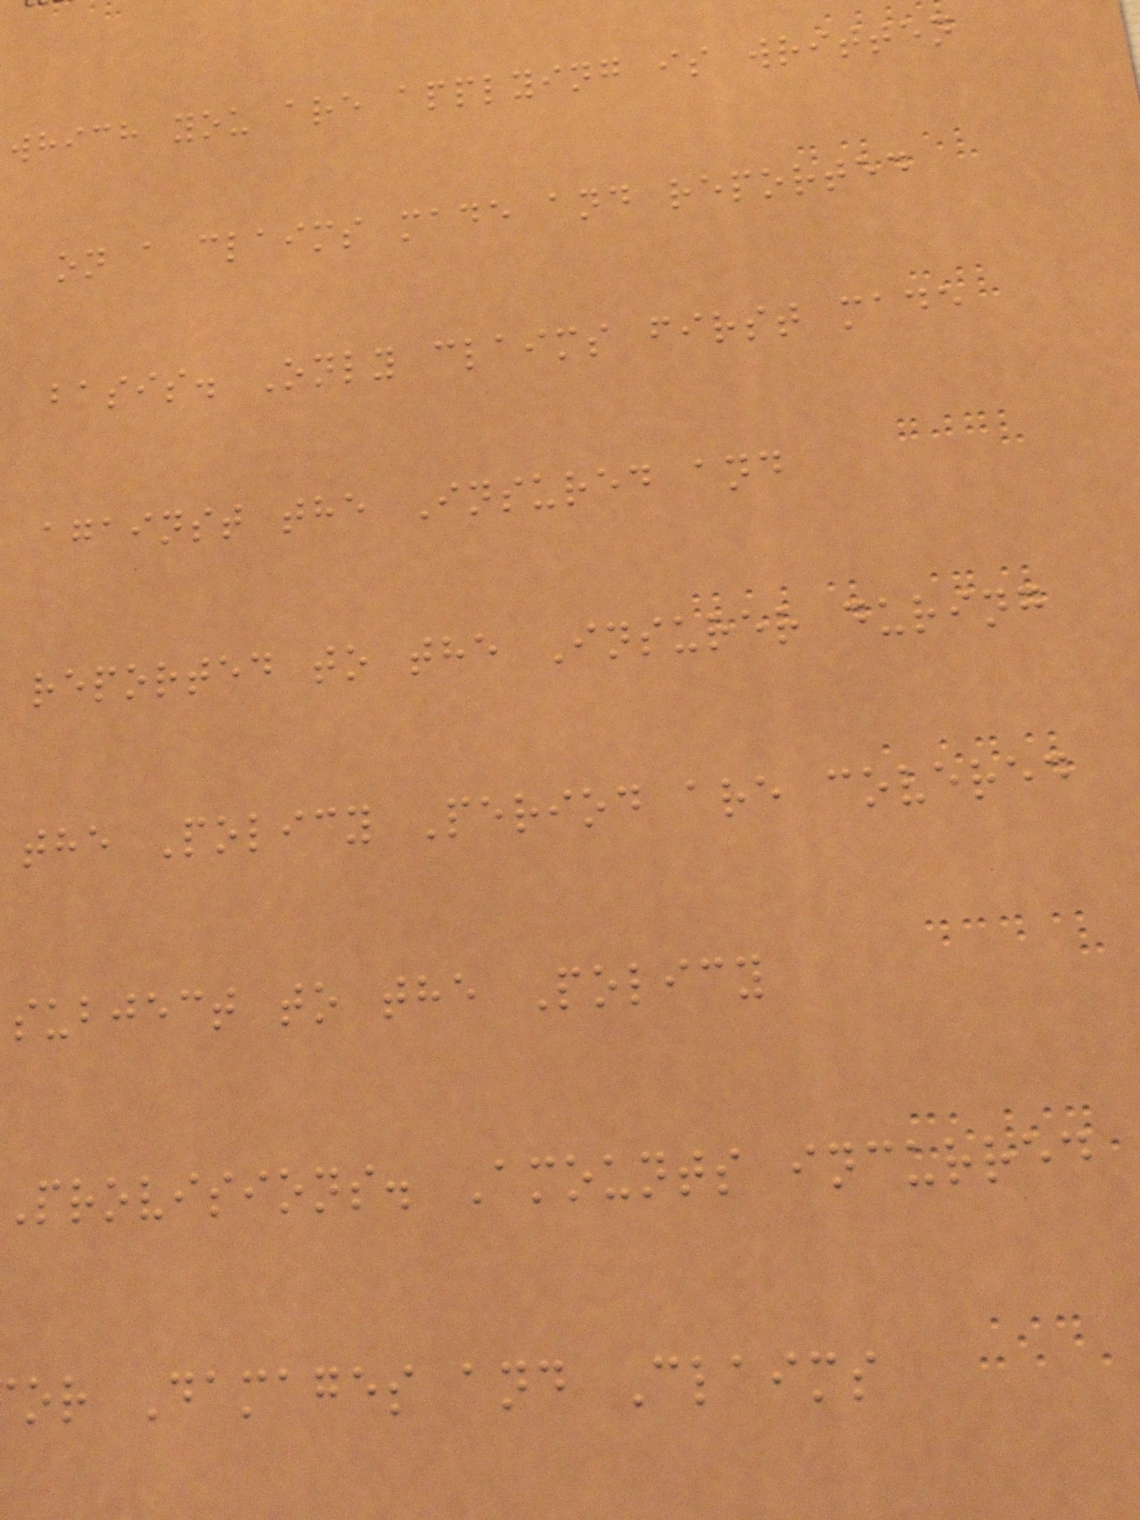which you are applying is written
on a claims made and reported
basis. Only claims first made
against the Insured and
reported to the Insurer during
the Policy Period are covered
subject to the Policy
Provisions. Amounts incurred
or Damages and Claims
